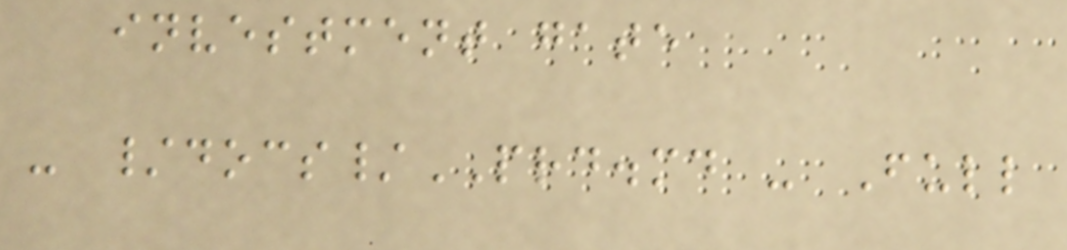investment gate
- /docs/PRD.md - Full
